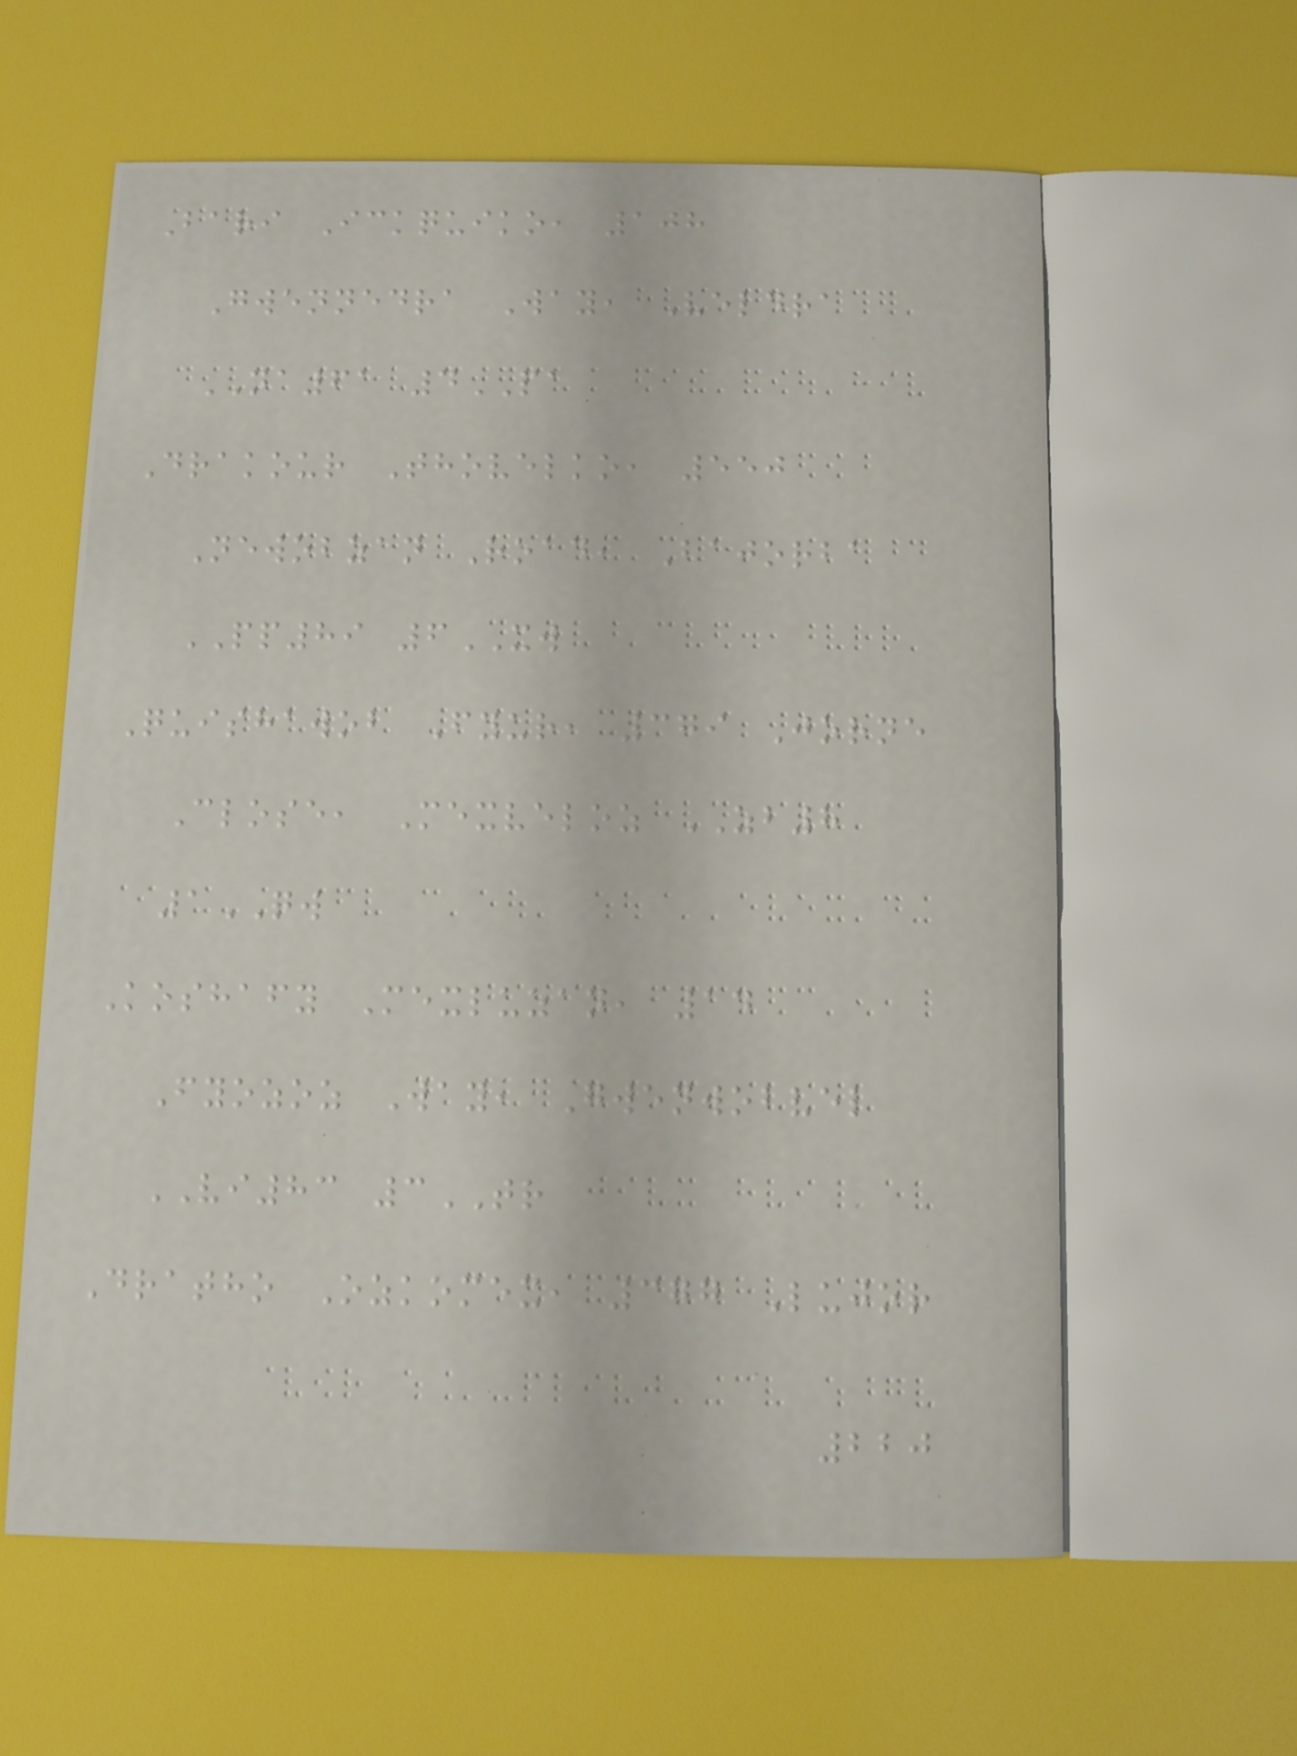Bari Ickquiko, 108
Gwennedra Way, Veldra
NA61 4PA
Drakour Thovelko, 550
Newobzan Road, Bajorba
PP89 6XW
Quishawob Fyur, 379 Jorne
Close, Mexveloz ZB8
1QW
Koshafy Mexluzan, 14
Fyozoz Way, Gwenwobvel
VI83 3TR
Dratho Ozkomex, 377 Lujor
220
